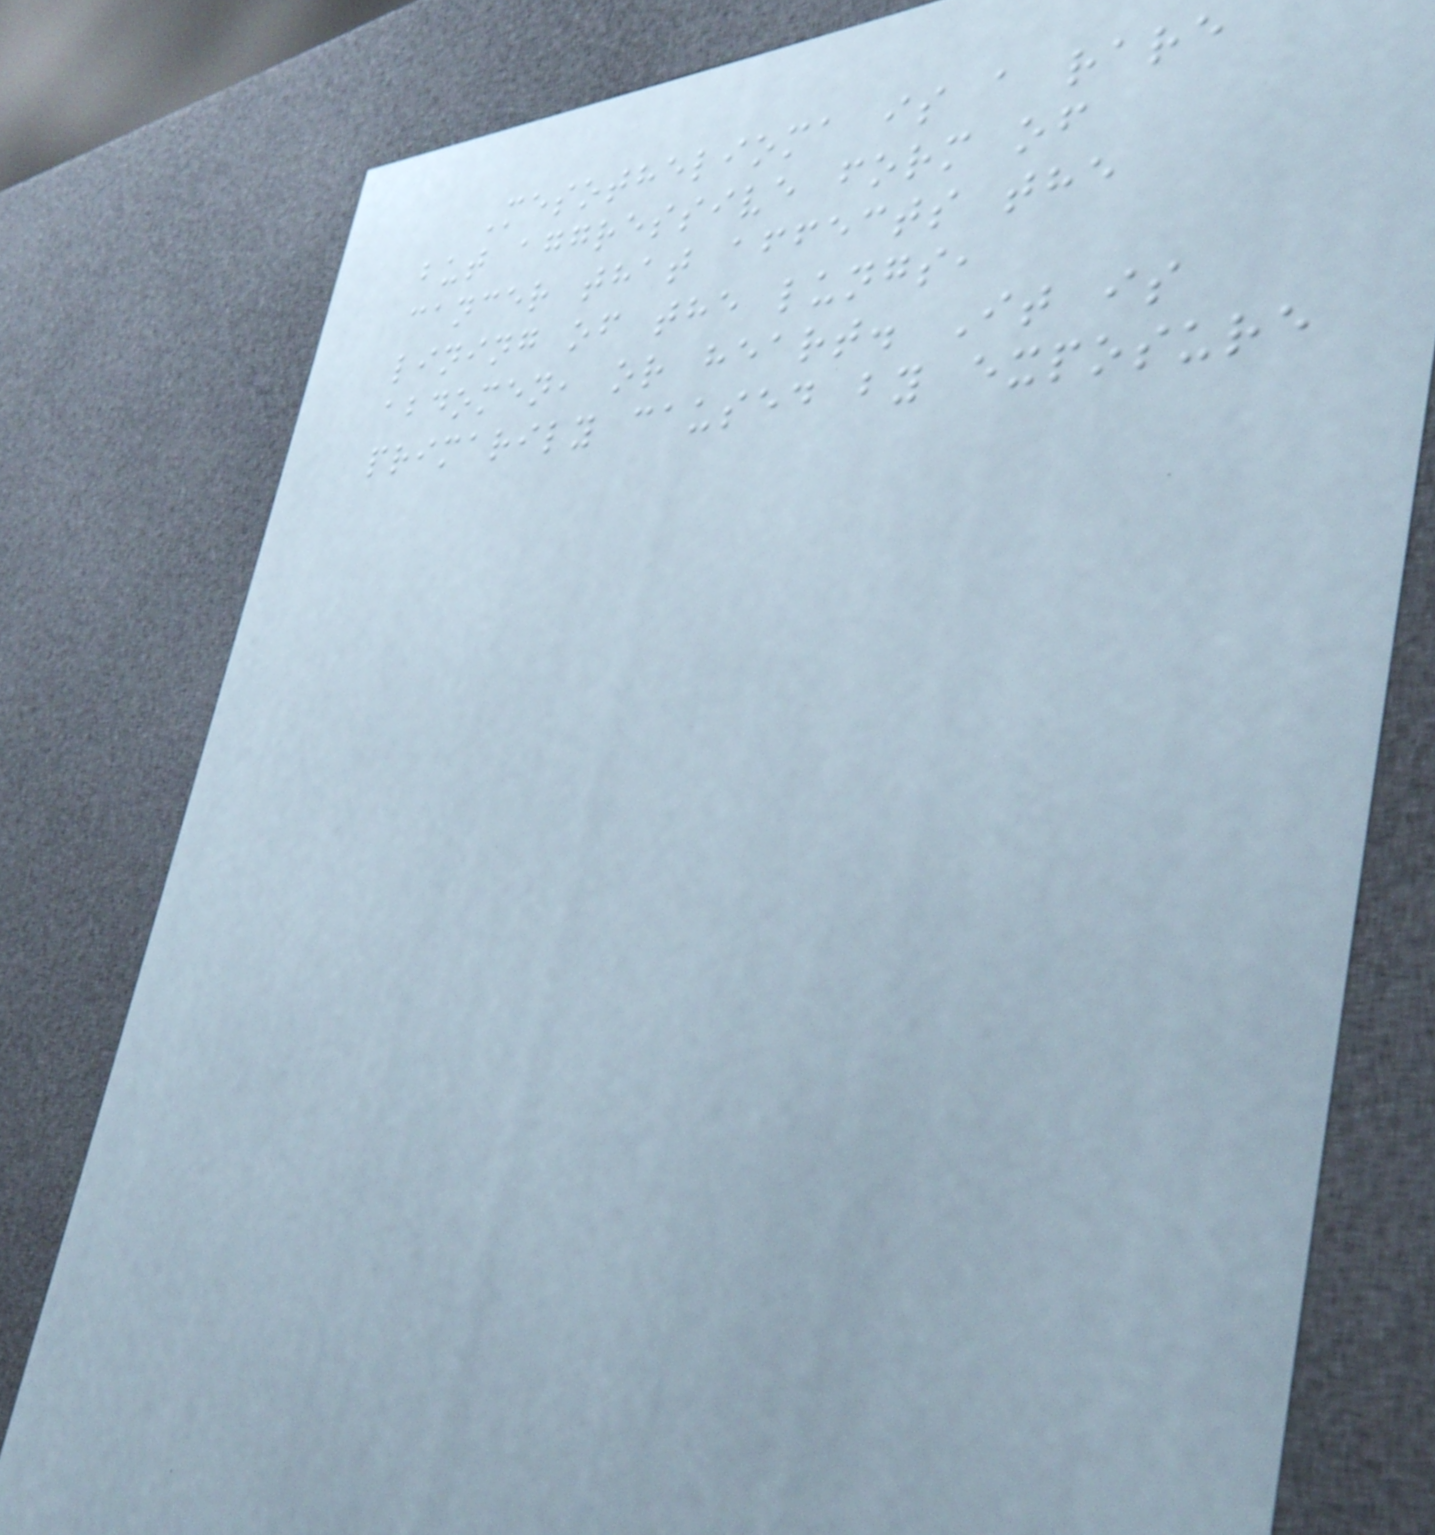Mesothelioma is a rare
but aggressive form of
cancer that affects the
lining of the lungs,
abdomen, or heart. It is
primarily caused by exposure
